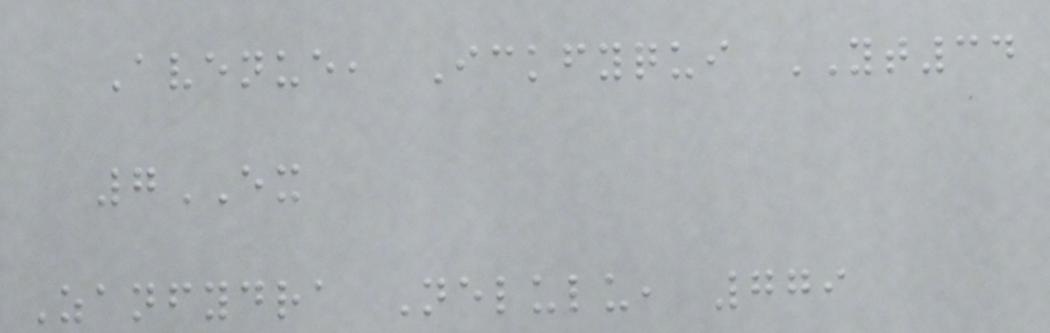Avenue, Ickfyqui YT34
7EX
Zanfydra Nelulu, 779
